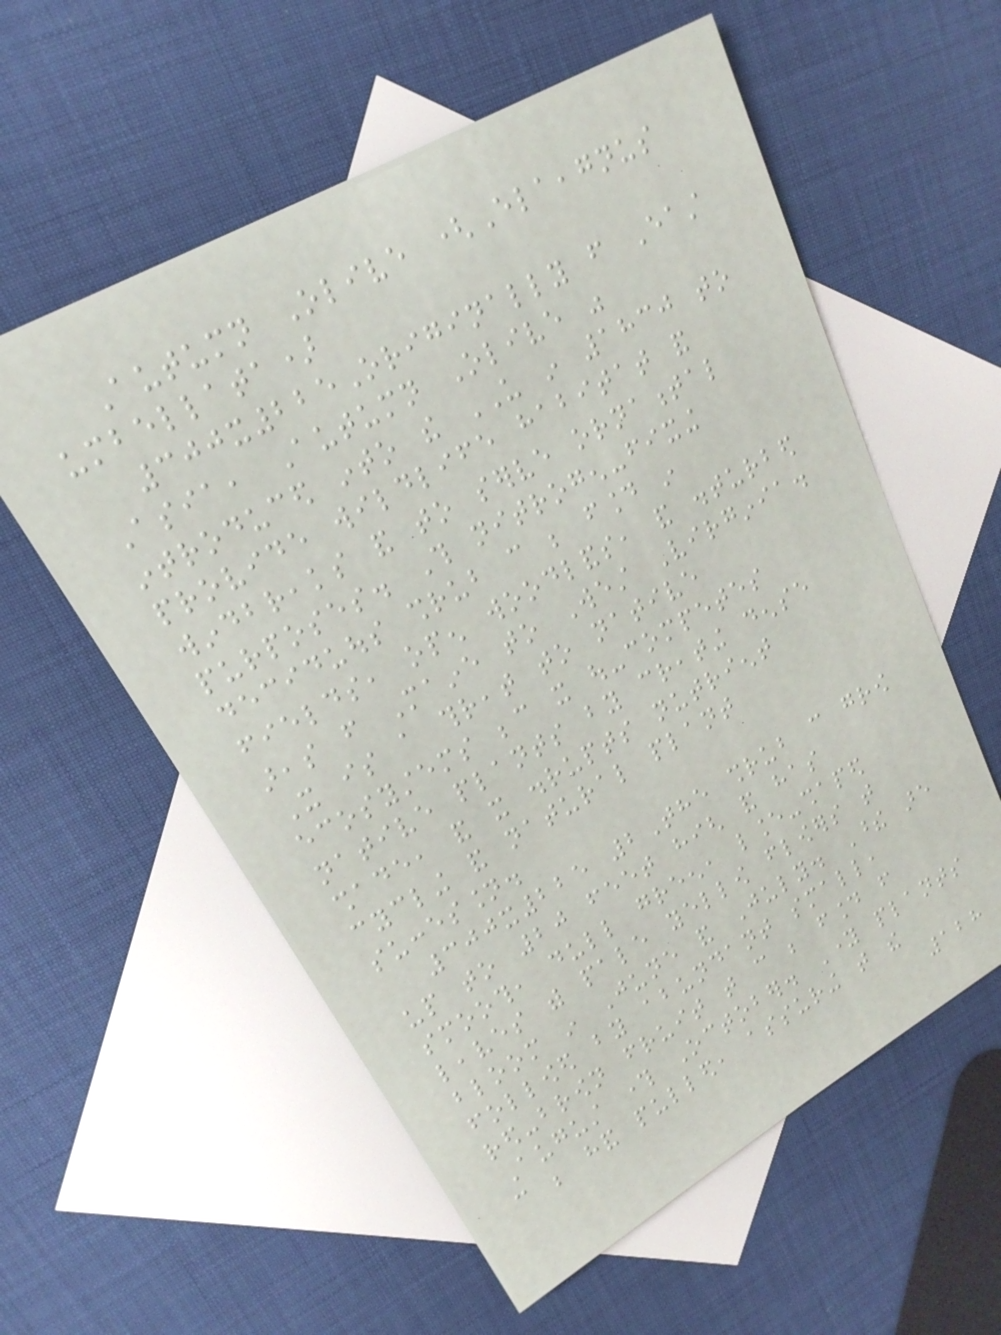Autumn Olive (Elaeagnus
umbellata)
300x225Originally from East
Asia, Autumn Olive was
introduced into the US in 1830 to
provide wildlife habitat and
windbreaks and to serve ornamental
purposes. This nitrogen-fixing
deciduous shrub can be found in
fields, open woodlands, and disturbed
areas from Maine to West Virginia.
It is a threat to native
ecosystems because it out-competes
native plants by creating dense
shade, and it disrupts nutrient
cycling and natural plant
succession.
300x225 2The shrub can grow
up to 20 feet high and has
smooth, dull green, lance-shaped
leaves with pale yellow flowers that
bloom in June and July. These are
followed by abundant small,
red-brown fruit that can be found from
August through October. Young plants
can be hand pulled, assuring that the
128
